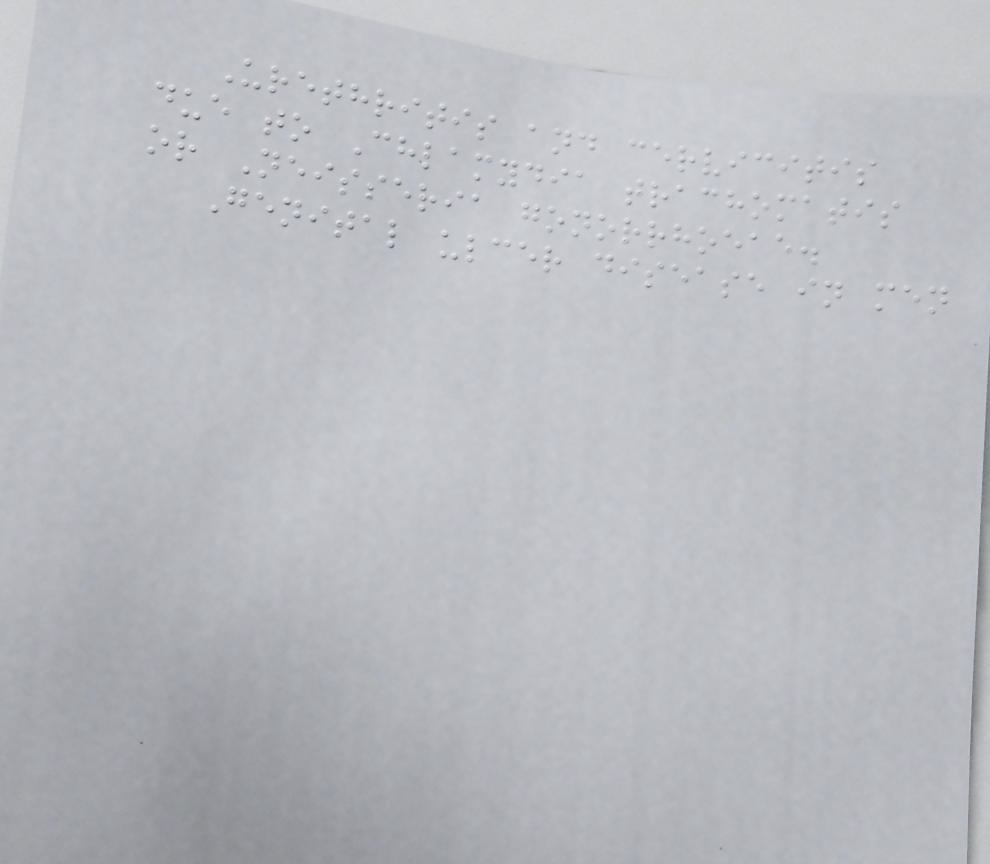Urethritis and cervicitis
due to Chlamydia trachomatis
or Neisseria gonorrhoeae.
Genital ulcer disease in men
